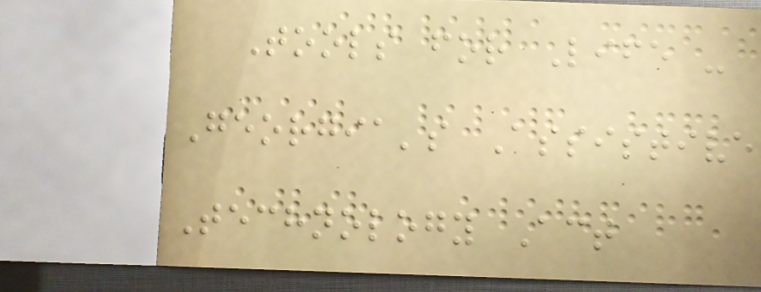Tools for Life -
Georgia's Assistive
Technology Act
